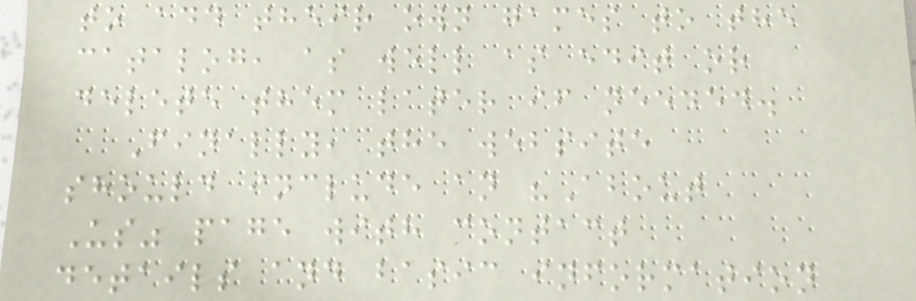to add their own games to the
catalog, as well as edit or
delete them later if needed.
Finally, the website
should include an "About
Us" page with contact
details and basic information
